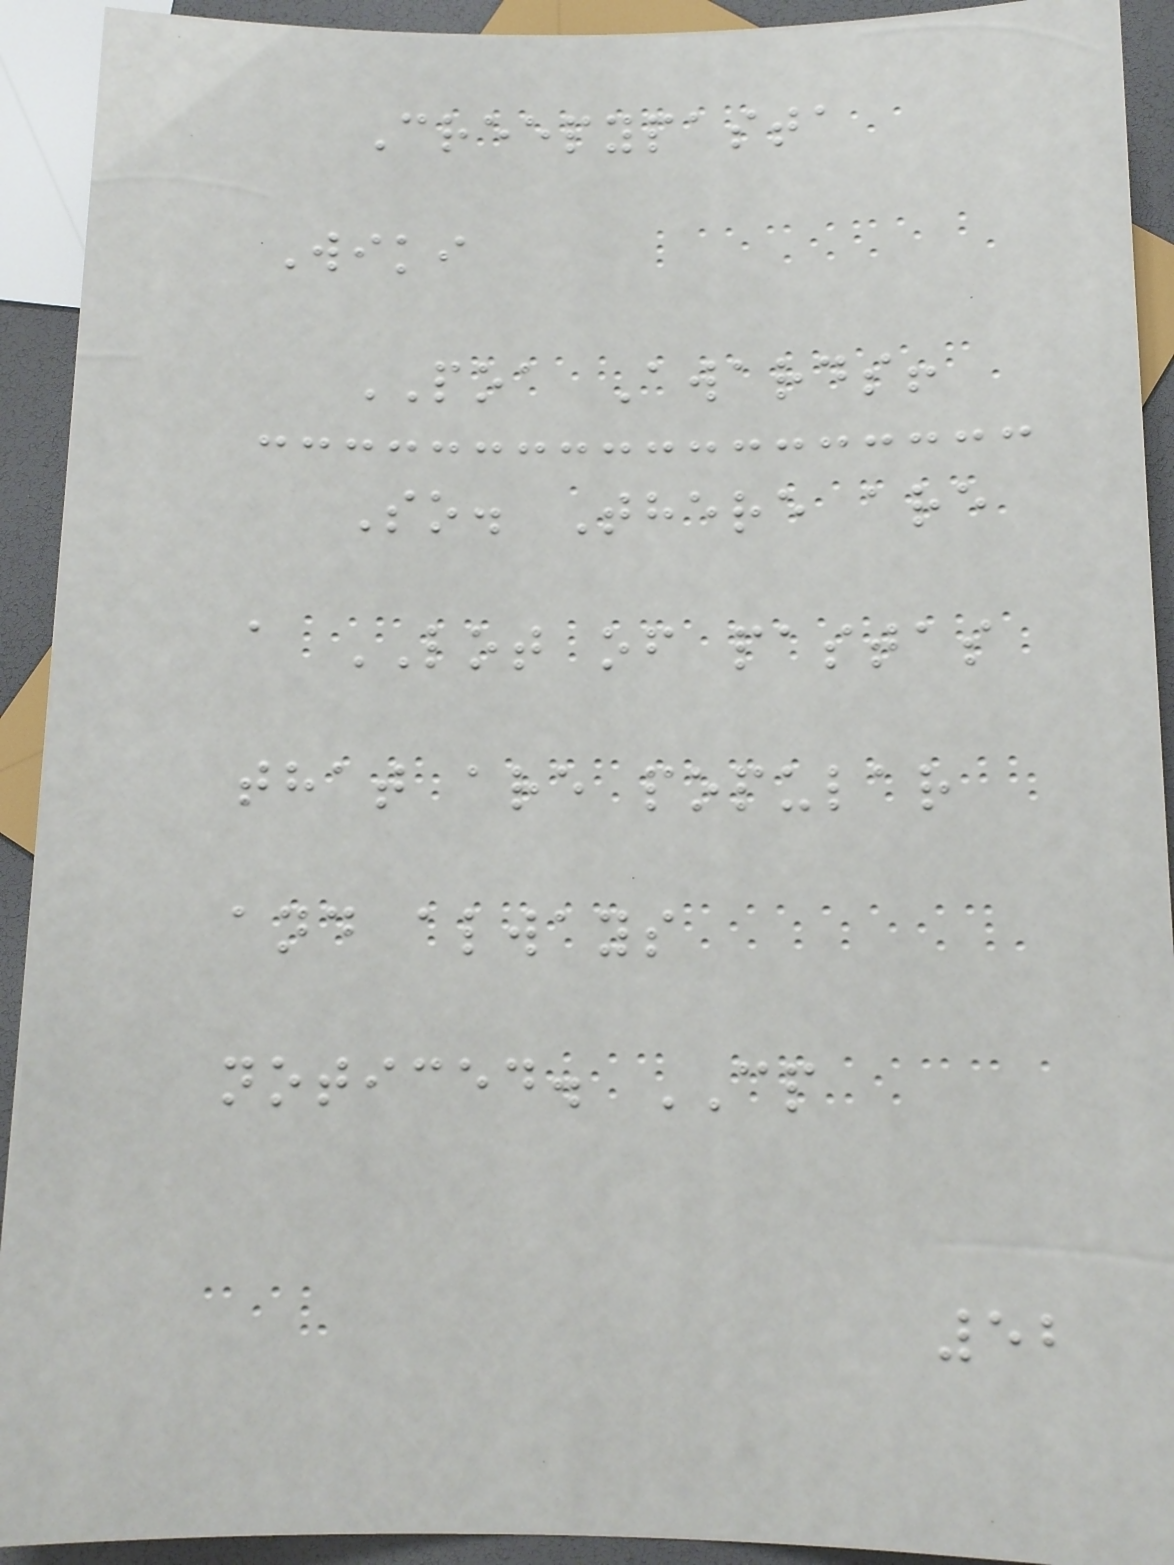Creepypasta
Wiki
POA Awards!
So. There are
a LOT of pastas
that are popular
and always
noticed. CP
52
